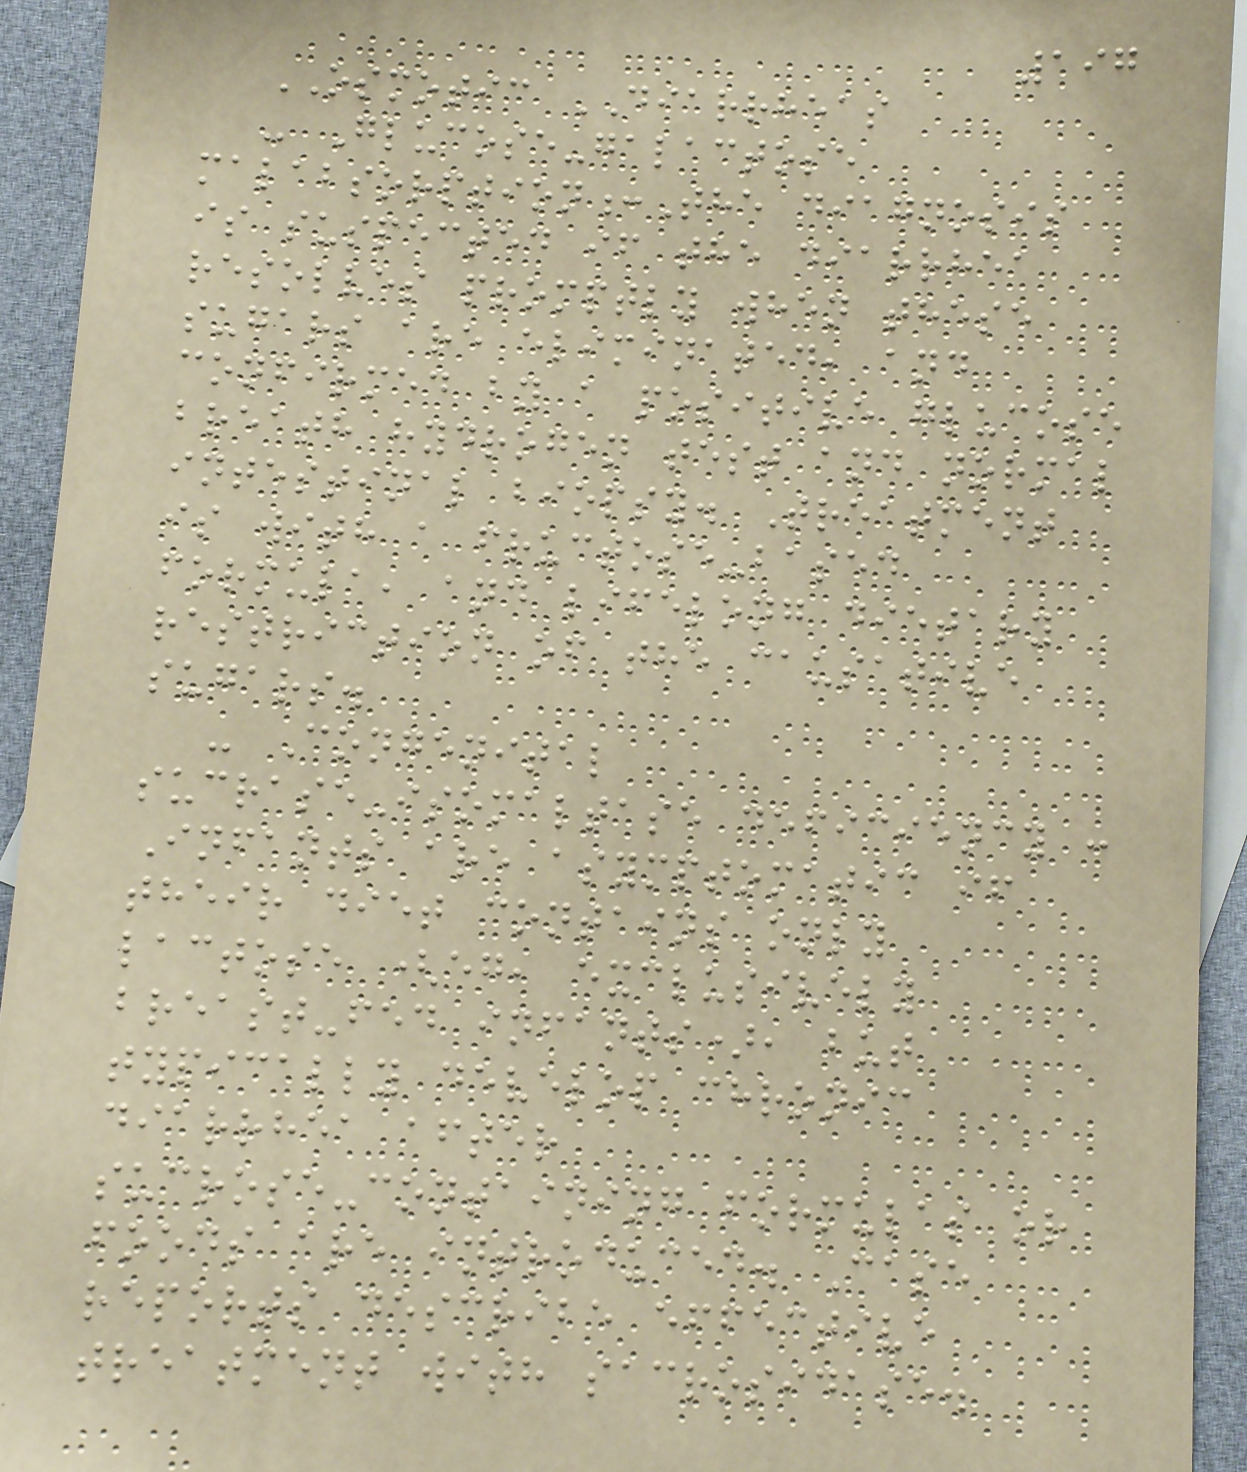197
OSMOTIC DIARRHEAS
- Glucose-galactose
malabsorption:The diagnosis
is suspected if the diarrhea
resolves promptly when these
sugars are eliminated, and
confirmed by a positive glucose
breath hydrogen test and normal
intestinal biopsy. Treatment
is with a fructose-based
formula, and lifelong dietary
restriction of the causative
sugars.
- Congenital
sucrase-isomaltase deficiency :
Infants are asymptomatic if
their diet contains only
lactose (eg, exclusively
breast-fed infants), but
typically develop chronic
diarrhea after
sucrose-containing formulas or
foods are introduced. Case
reports describe effective
treatment with sacrosidase.
